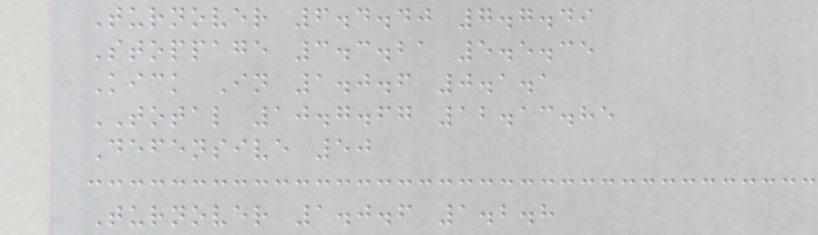Turnover 6.4.40 7.7.49
Stoppage 3.3.21 5.5.35
Kick In 1.0.6 0.1.1
TOTAL 10.7.67 12.13.85
Defensive 50
Turnover 1.0.6 1.2.8
